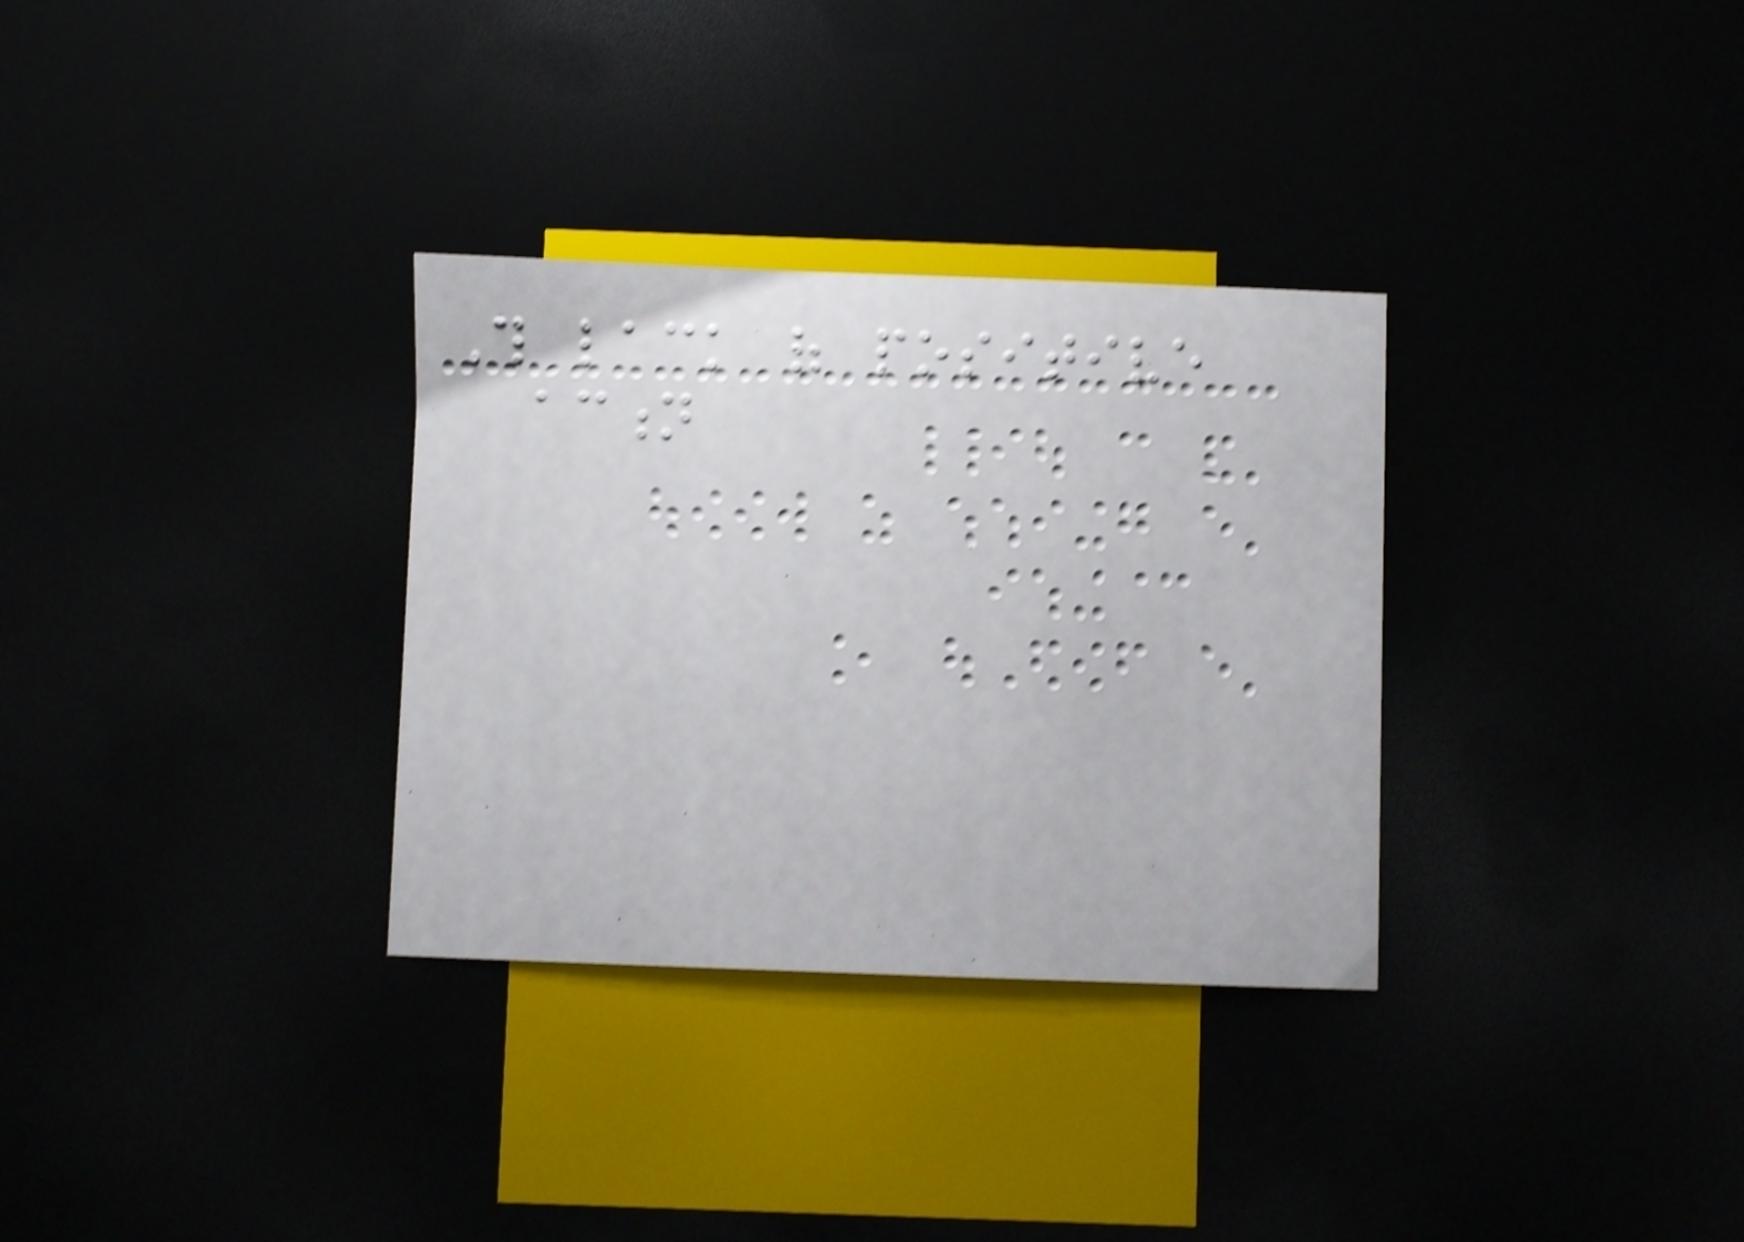This lack of positive
action
